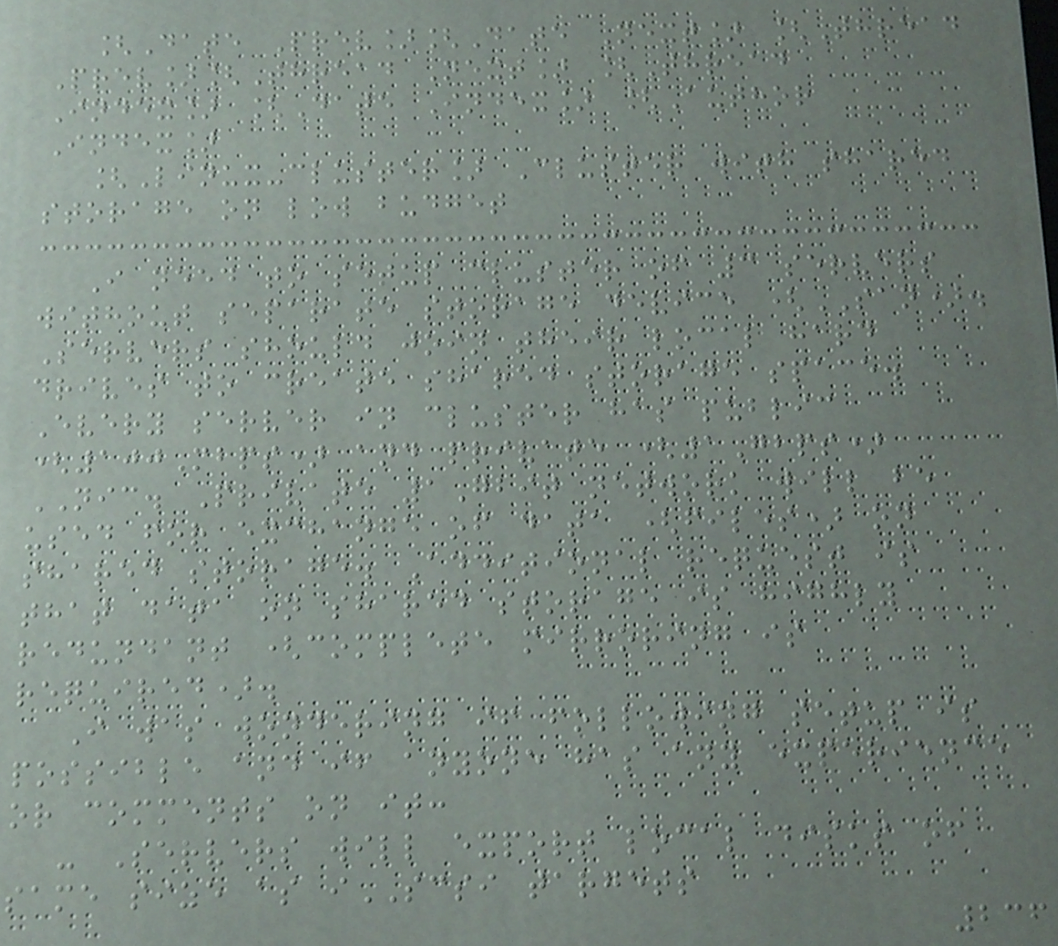[Date Prev][Date Next] [Thread
Prev][Thread Next] [Thread
Index] [Date Index] [Author
Index]
[Linux-cluster] Cluster with shared
storage on low budget
I need to setup cluster of 3 servers
without separate storage device (SAN).
Servers should join their local hard
drives to create shared storage space.
Every server in cluster has public
(100Mbps) and private (1Gbps)
NIC. Private 1Gbit network will be
used for exchange of data (files) on
shared storage. Additional request is
that data on shared storage is highly
redundant (complete mirroring is
required).
I was wondering if following setup is
possible and if anyone has any experience
or comments on it:
- Servers will export local disks of
same size as iSCSI targets
236
